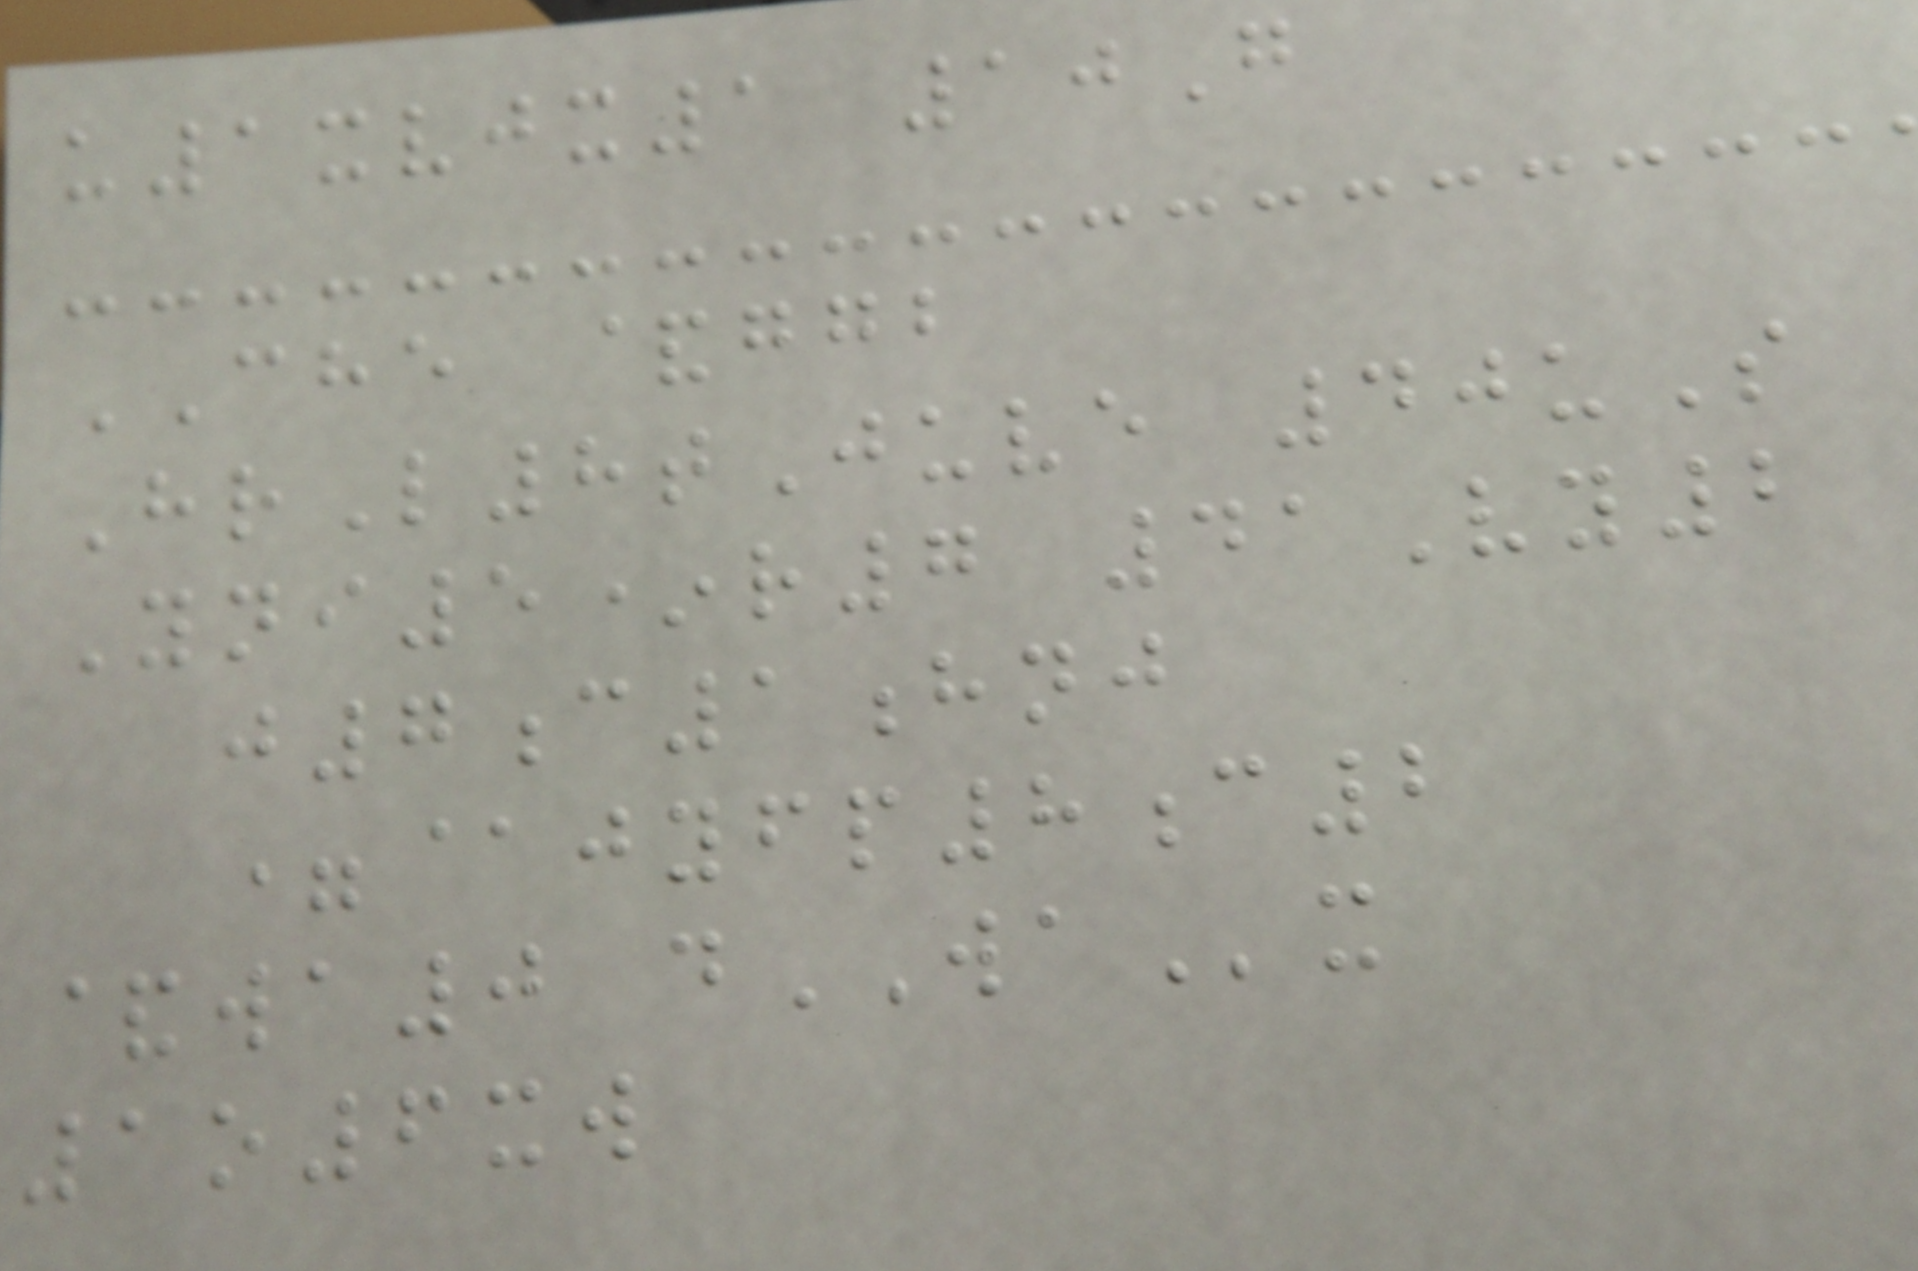u1xvjx1 10G
CHE &ggb
HrL8tJuve 40uS
Yni5*r7 41Vy2
j7c1hnj
=@jyfp8c2
&wa0 dWAx
1o6xw
